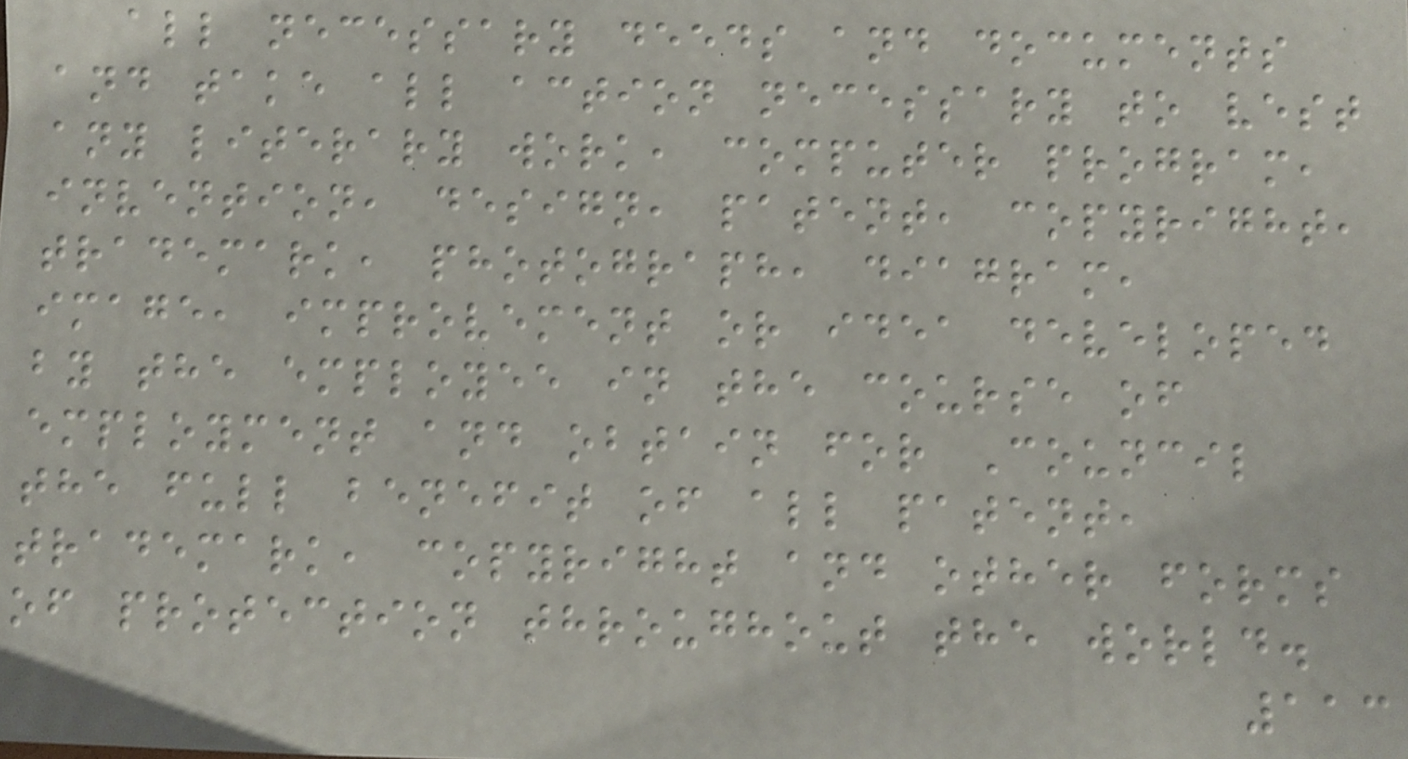all necessary deeds and documents
and take all action necessary to vest
any literary work, computer program,
invention, design, patent, copyright,
trademark, photograph, diagram,
image, improvement or idea developed
by the employee in the course of
employment and obtain for Council
the full benefit of all patent,
trademark, copyright and other forms
of protection throughout the world.
113
